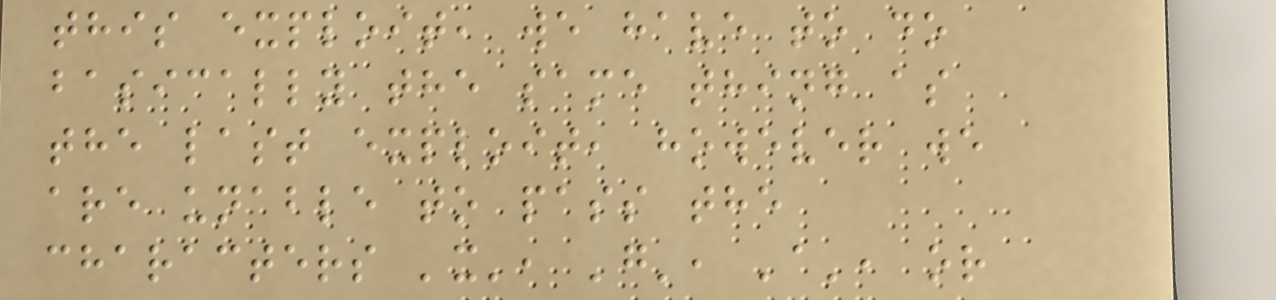this exploit, we have to do
basically the same thing as
the last exploit, however we
are unable to pass the
characters 'x', 'g', 'a', or
